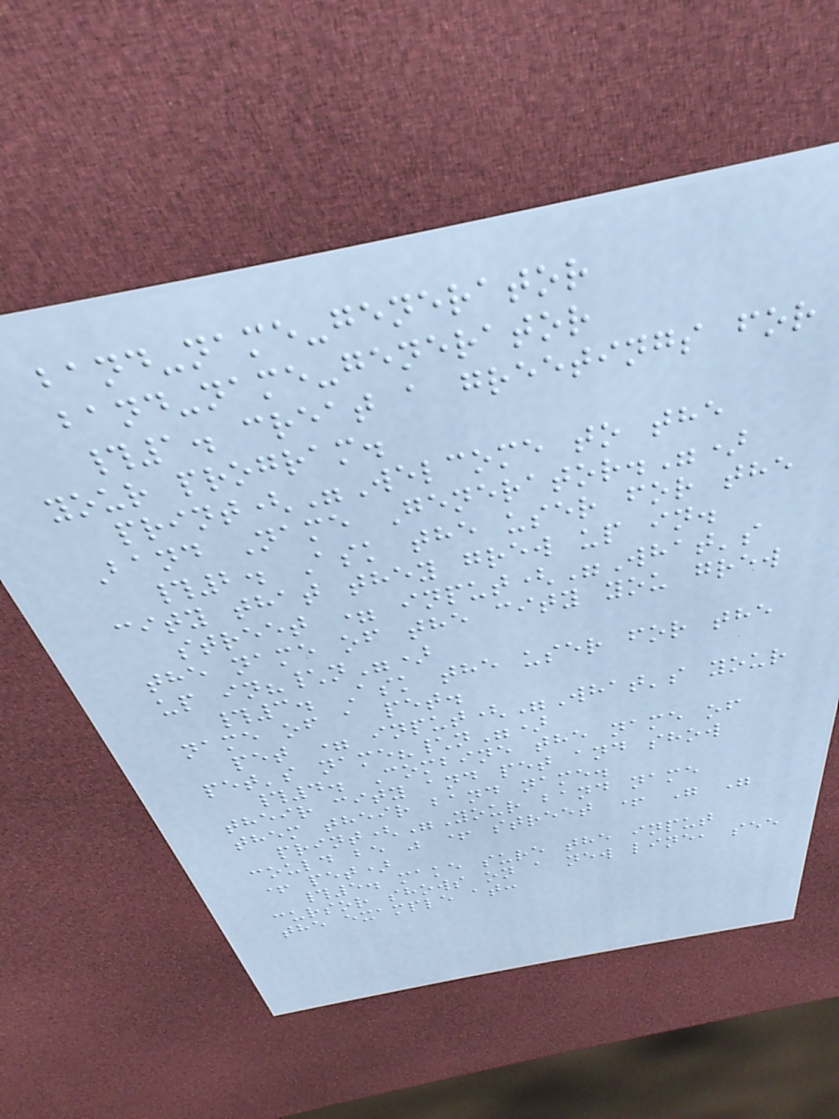band-name-generator
band-name-generator
#1. creat a greetings for
your program.
print("Welcome to the
Band Name Generator.")
#2. Ask the user for the
city that they grew up in.
street = input("What's
the name of the city you grew
up in?\n")
#3. Ask the user for the
name of a pet.
pet = input("What's your
pet's name?\n")
#4. Combine the name of
their city and pet and show
them their band name.
print("Your band name
could be " + street + " "
+ pet)
#5. make sure the input
cursor shows on a new line, see
the example at:
